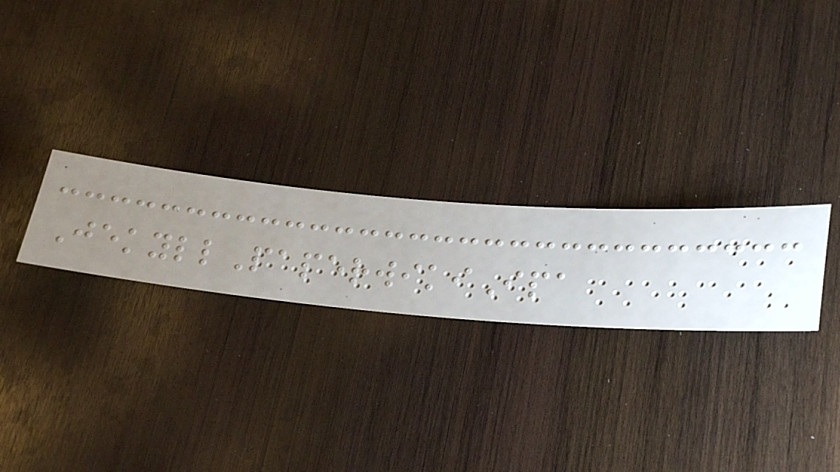JekyllPaperwikiIpa
